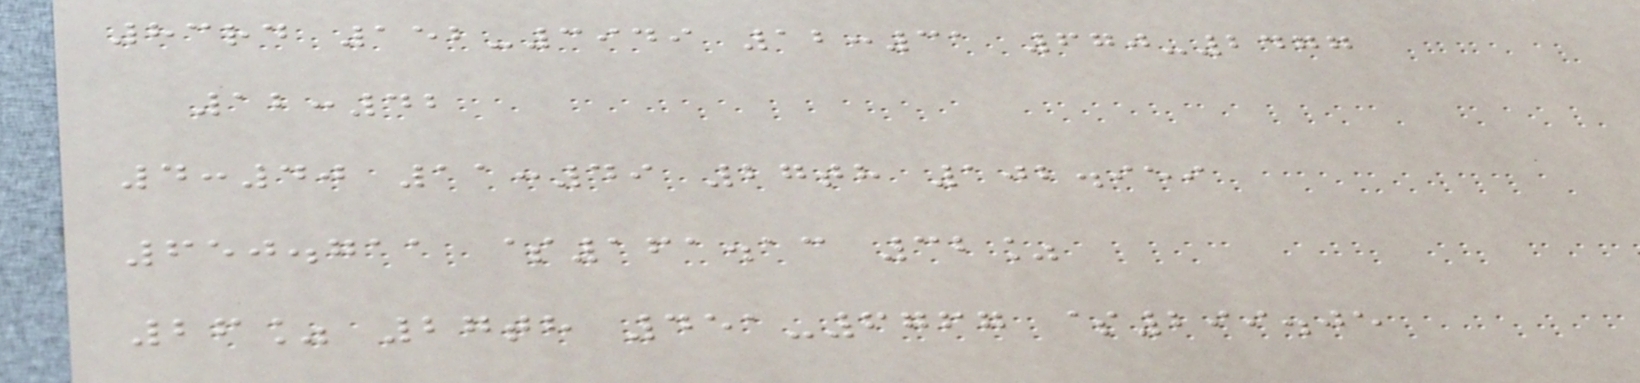83rd 152-3949 12:31 670-2477
12:42
4:40 11:49 27th 102.959
650.711 $161.13 32%
26% 27th 451-6767 $299.05
